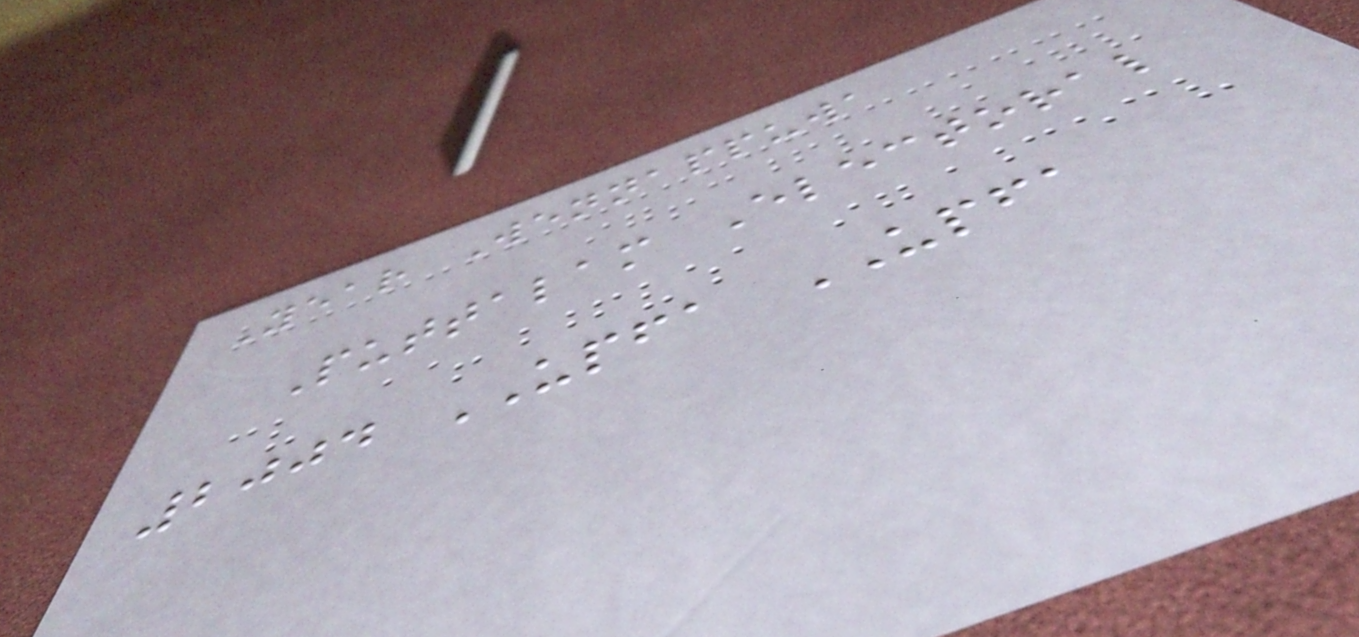Year Wennappuwa
Puttalam Electoral
2004 UPFA UPFA
